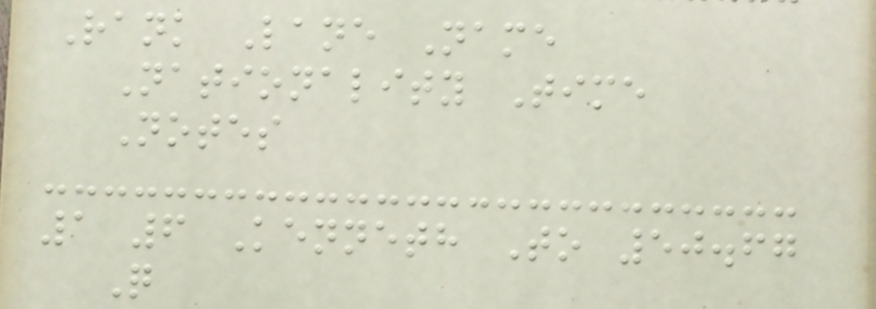Rank Lane Name
Nationality Time
Notes
1 6 Kenneth To 50.67
Q
